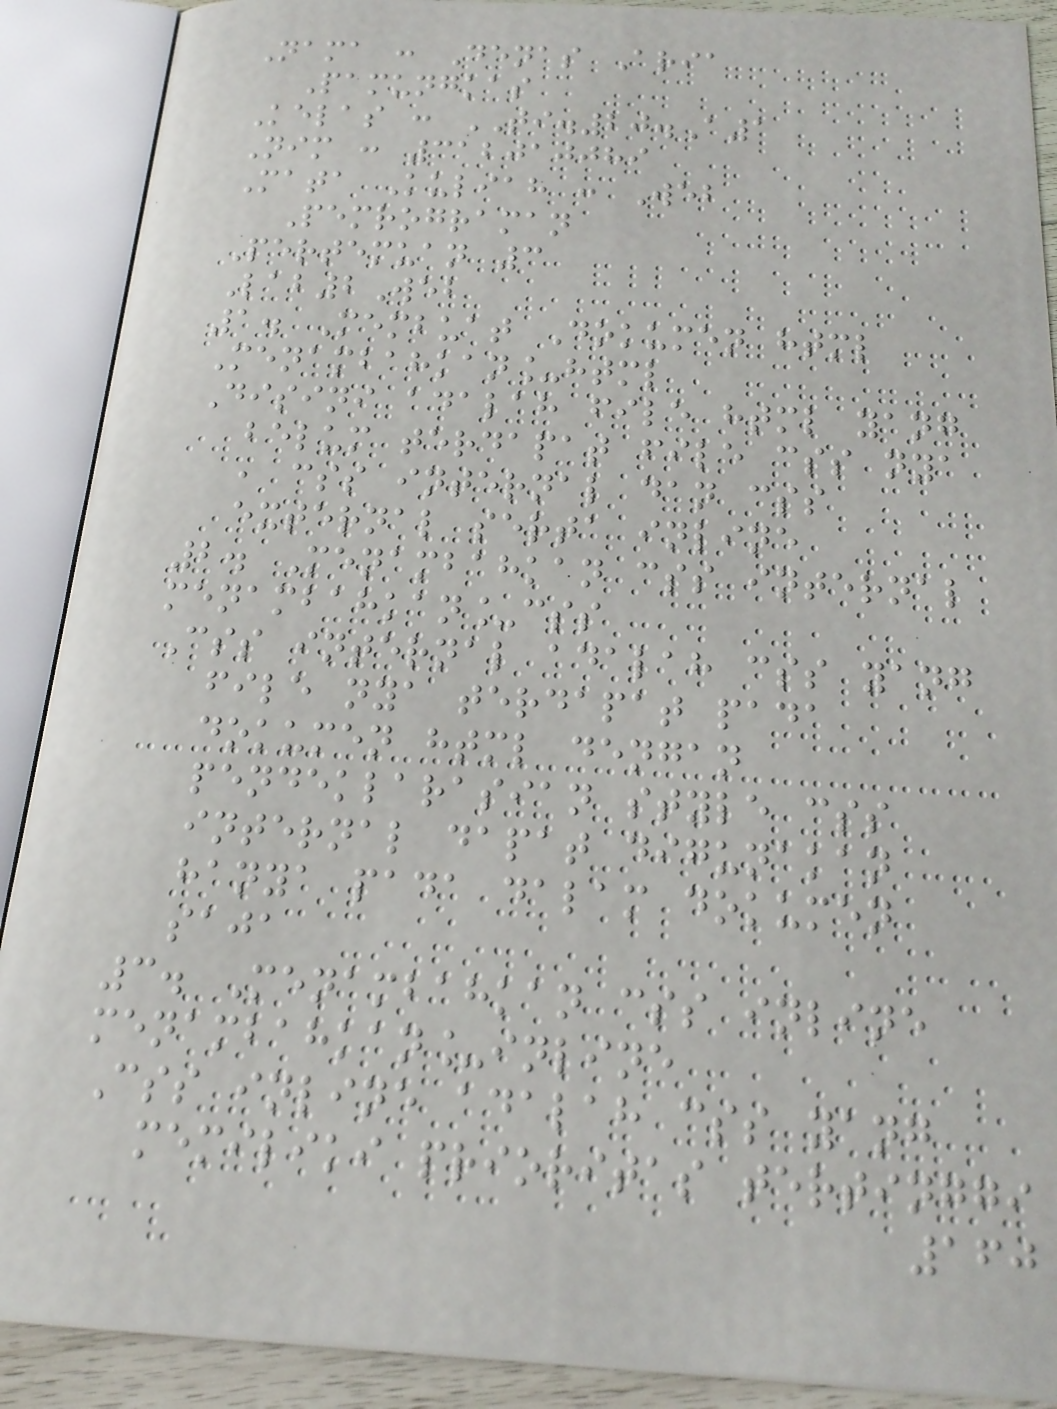Nama : Denas Aria
Pamungkas
Kelas : TI.20.A1
Nim : 312010089
Mata Kuliah : Web
Pemrograman
Pertemuan 3
Lab2Web
1. Membuat Dokumen html
Menambahkan_html
Disini adalah file html yang
belum terdapat file css nya
, css internal dan css
external serta inline
2. Menambahkan css internal
menambahkan_css
Css internal adalah css yang
file nya terdapat pada
dokumen html dengan
pendeklarasian style css
internal dapat digunakan
hanya pada dalam dokumen
saja
3. Menambahkan css inline
menambahkan_inline
Css inline adalah css yang
memiliki prioritas tertinggi
160
